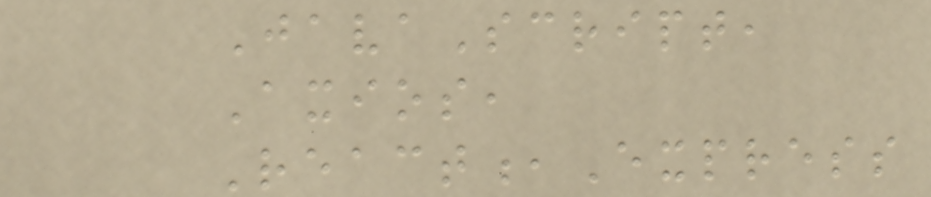JavaScript,
Axios,
React,Express
